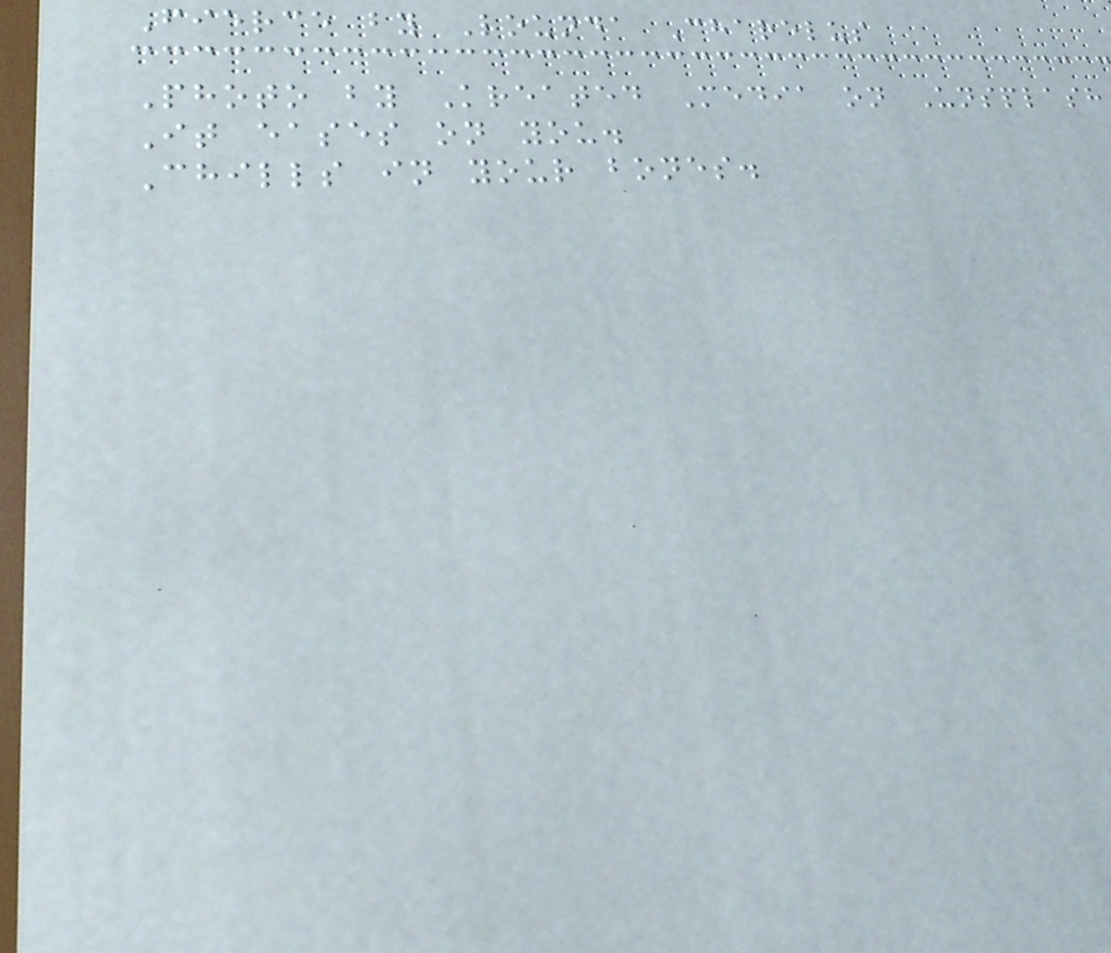Fierce by Lounda Charelus
Photo by Kreated Media on Unsplash
It eases on you.
Chills in your bones.
